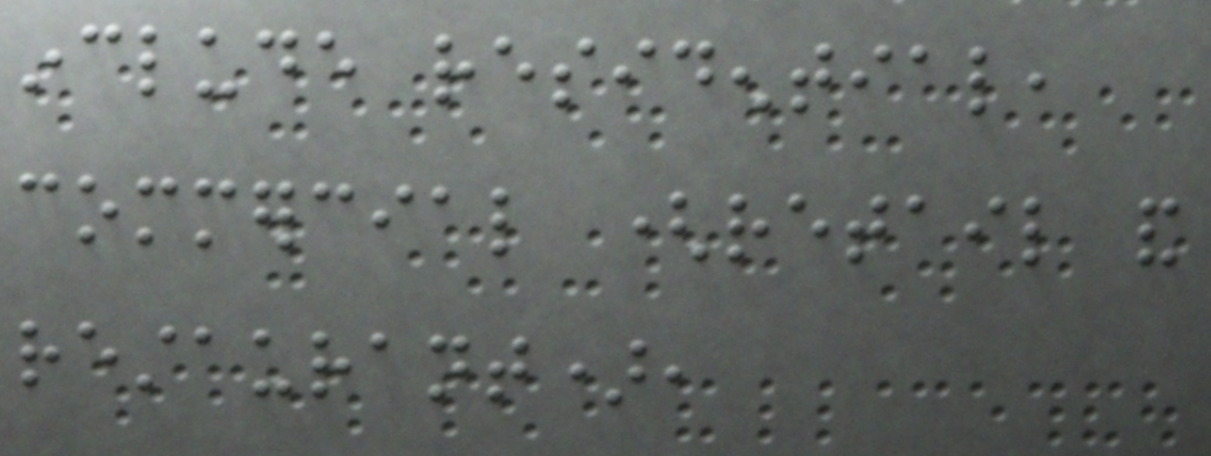include residential,
commercial (retail and
restaurant),
